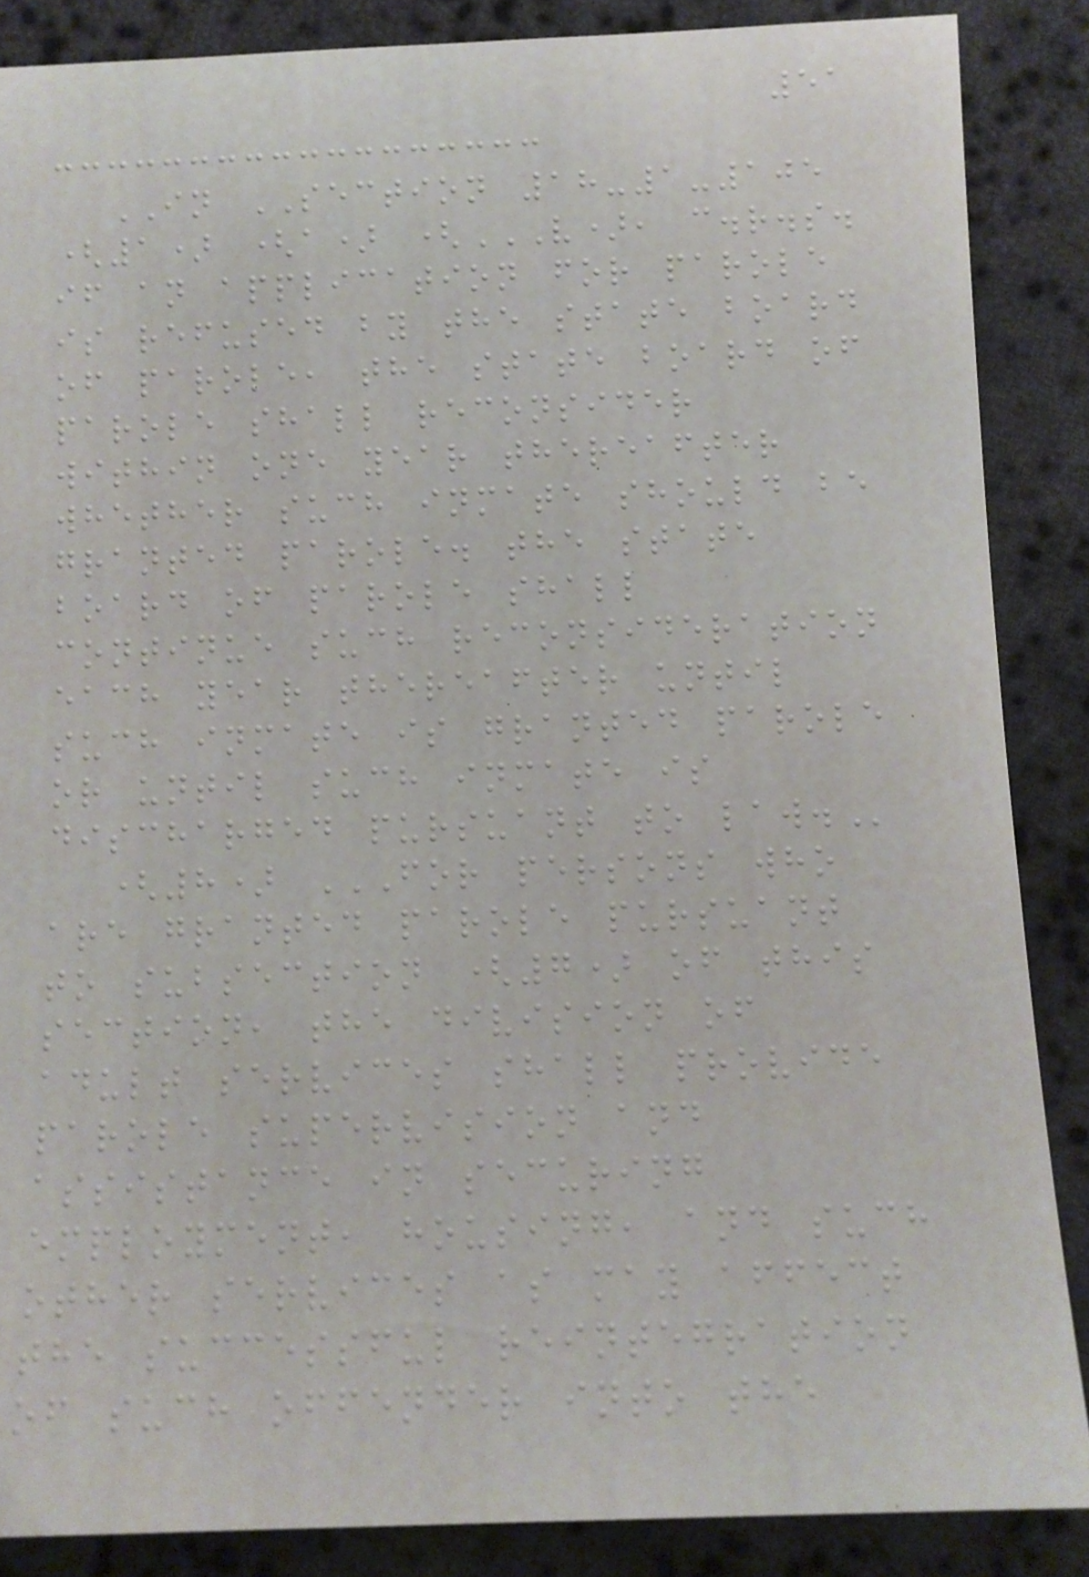51
IN SECTION 18-1-105
(1) (a) (V), C.R.S.
IF AN APPLICATION FOR PAROLE
IS REFUSED BY THE STATE BOARD
OF PAROLE, THE STATE BOARD OF
PAROLE SHALL RECONSIDER
WITHIN ONE YEAR THEREAFTER
WHETHER SUCH INMATE SHOULD BE
GRANTED PAROLE. THE STATE
BOARD OF PAROLE SHALL
CONTINUE SUCH RECONSIDERATION
EACH YEAR THEREAFTER UNTIL
SUCH INMATE IS GRANTED PAROLE
OR UNTIL SUCH INMATE IS
DISCHARGED PURSUANT TO LAW.
(8) FOR PERSONS WHO
ARE GRANTED PAROLE PURSUANT
TO SUBSECTION (7) OF THIS
SECTION, THE DIVISION OF
ADULT SERVICES SHALL PROVIDE
PAROLE SUPERVISION AND
ASSISTANCE IN SECURING
EMPLOYMENT, HOUSING, AND SUCH
OTHER SERVICES AS MAY AFFECT
THE SUCCESSFUL REINTEGRATION
OF SUCH OFFENDER INTO THE
